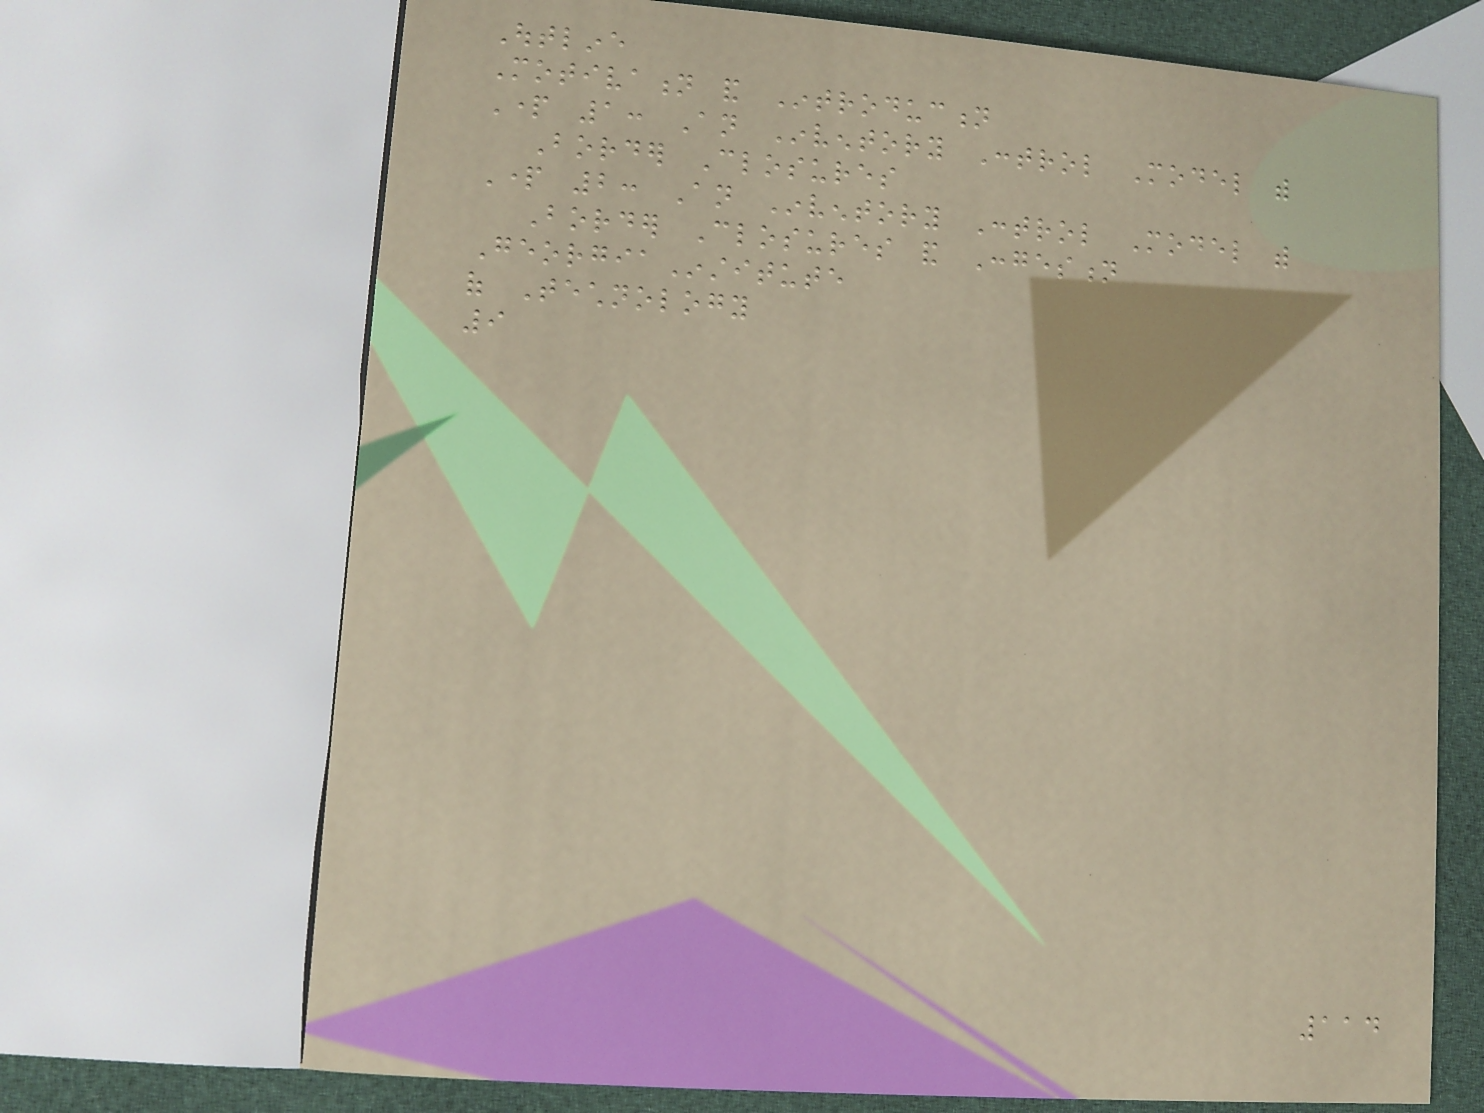Outline
Motivation and Introduction
Part 1: An Inventory Control Model with
Border Closures
Part 2: An Inventory Control Model with
Border Closures and Congestion
GeorgiaInstitute
of Technology
9
114
